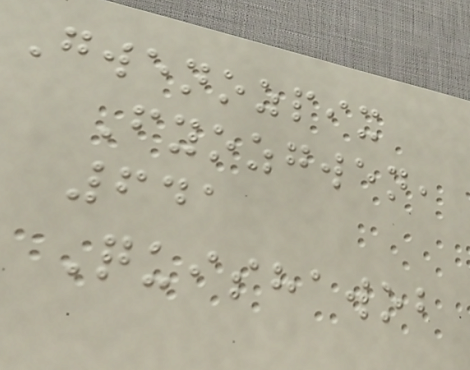Gwenozpix
Fyozgwen,
641
Quishawob
